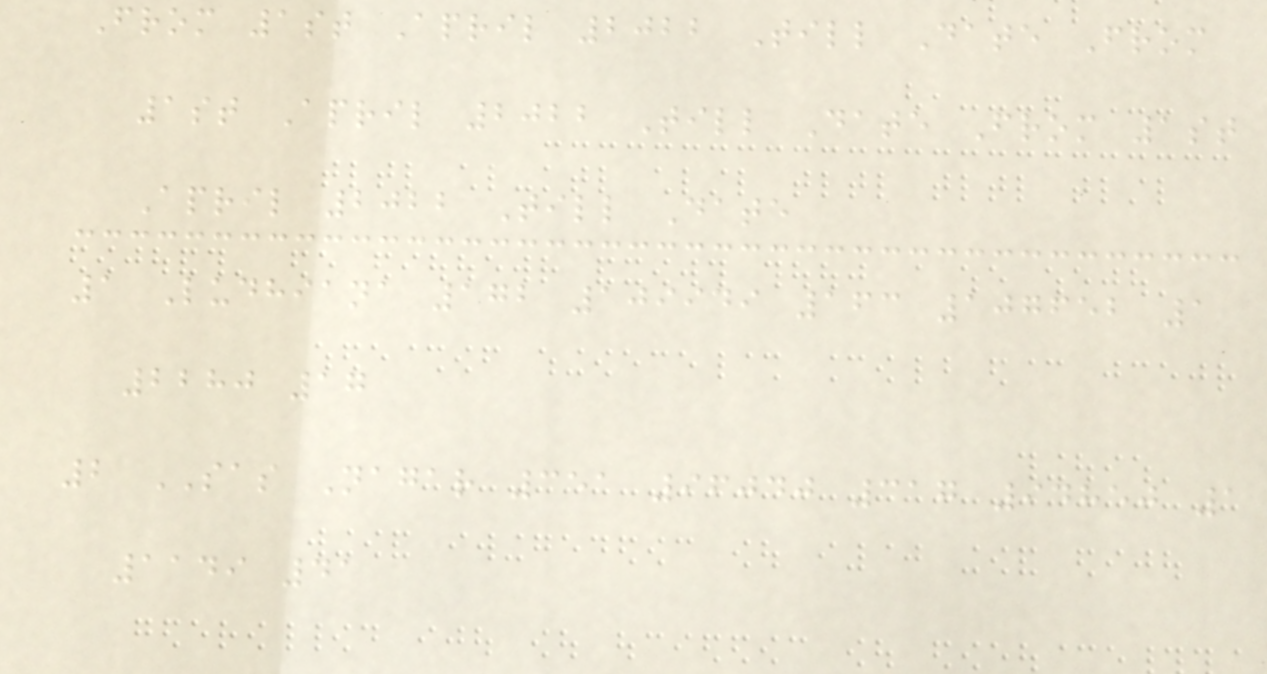From 1st April 2022 Till Date From
1st April 2022 Till Date From 1st
April 2022 Till Date
1 Ludhiana 172 109949 163 107652 1
2280 17
2 SAS Nagar 351 96040 317 94850 1
1149 41
